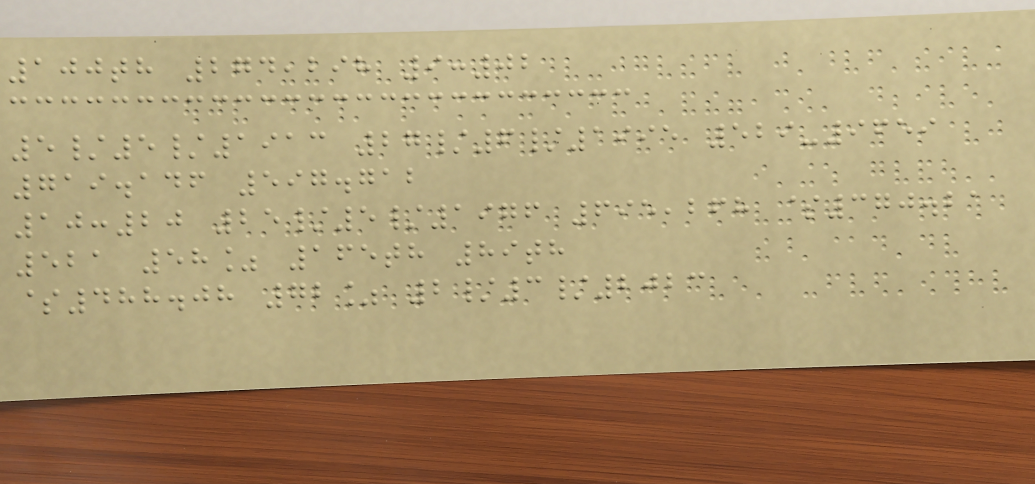100th 274,298 9:02
5/5/1913 27/6/1995 529-9659
719.146 597.712
10:20 25/5/1976 695,268 $370.21
521 58% 165th 89th
$488.08 72% 2/3/2023
